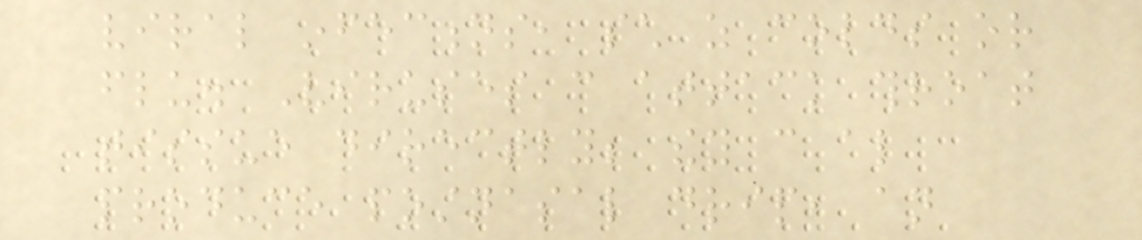viral infections, such as colds or
flu. Viruses can attack throat
tissue directly; they can also
produce postnasal drip, an
